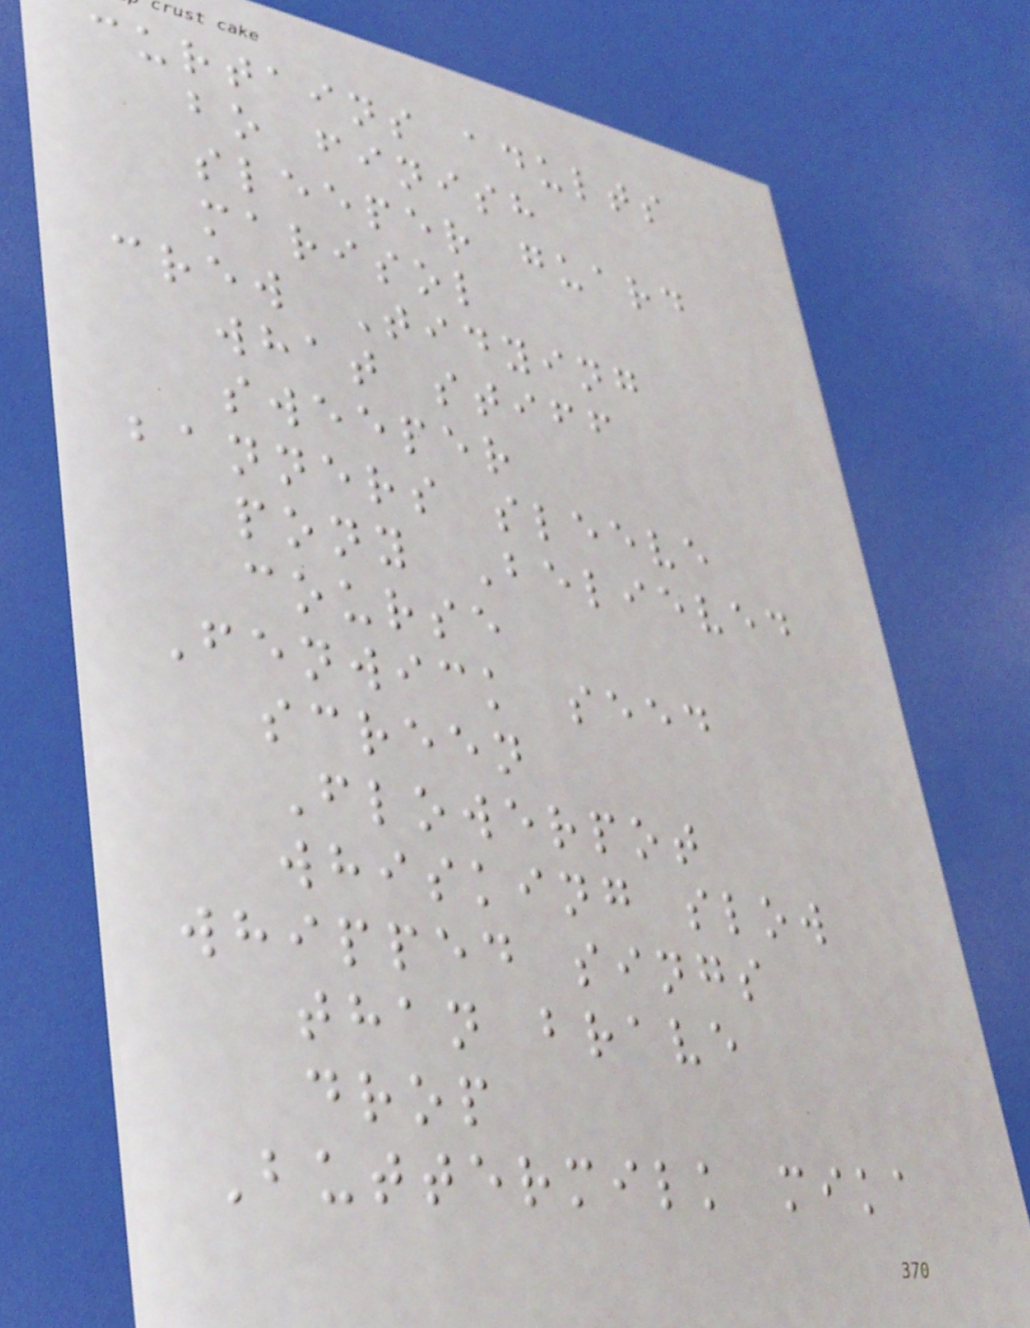curtains adults
bo finish
sleeper guard
marisol
crew Tidying
what stiff
sweeper
banners sleeve
pony Believed
course
Fenwick seed
screen
Flowerpot
whisking slow
whipped sings
than brave
drop
Buttermilk mika
